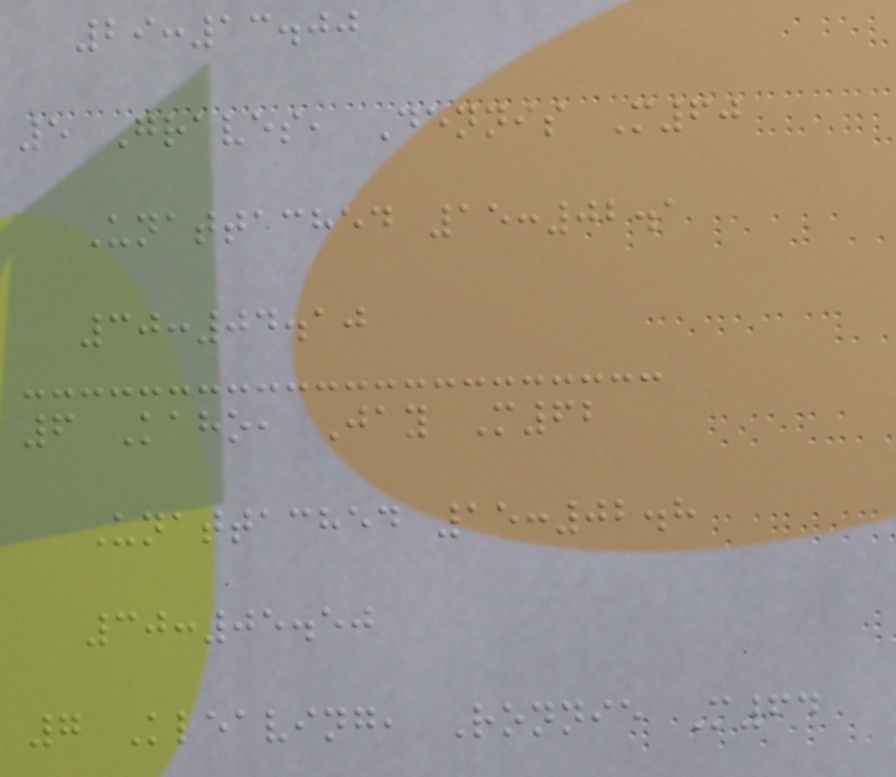29:13.00
5 Graves, Dennis M60
Unattached 15:02.1
30:04.10
6 Kaho, Jay M62
Unattached 15:02.8
30:05.50
7 Kleaving, Ronnie M64
